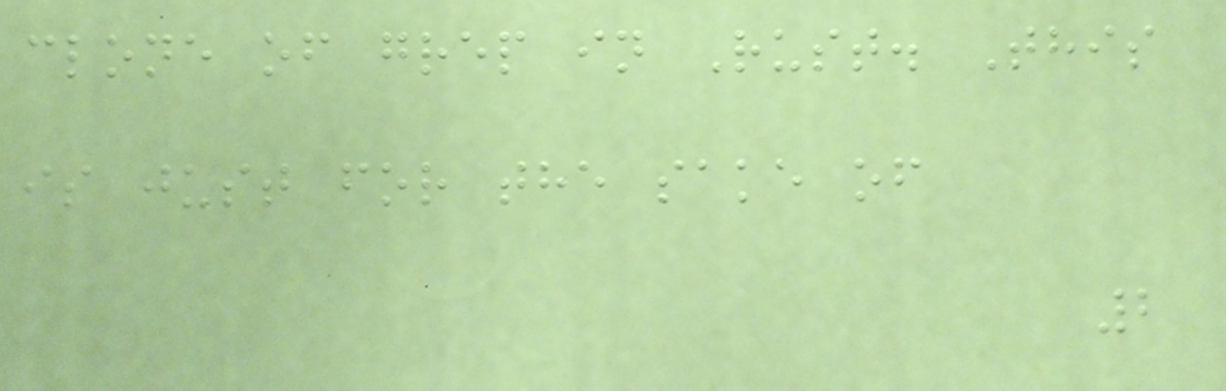clone of grep in Rust. This
is just for the sake of
2
